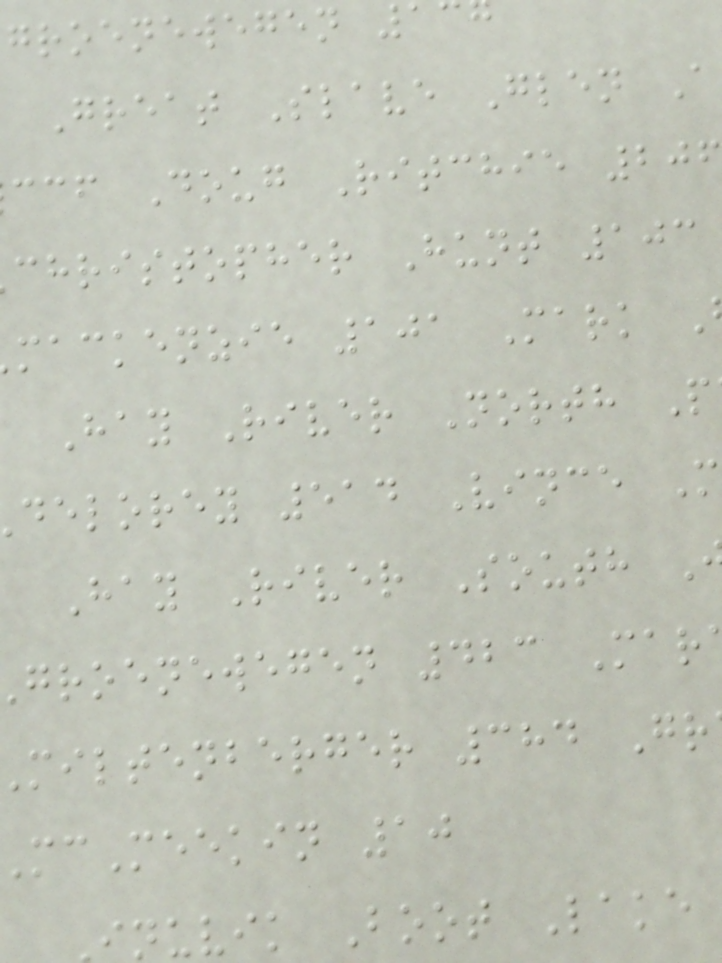groenewegen 1
Great Slave Glen A
ccf Doug Ritchie 20
christopher Hunt 103
mackenzie 101 Mark
Hay River North P
delorey 514 Vince M
Hay River South
groenewegen 423 Mar
miltenberger 384 Gr
cMeekin 10
inuvik Boot Lake
